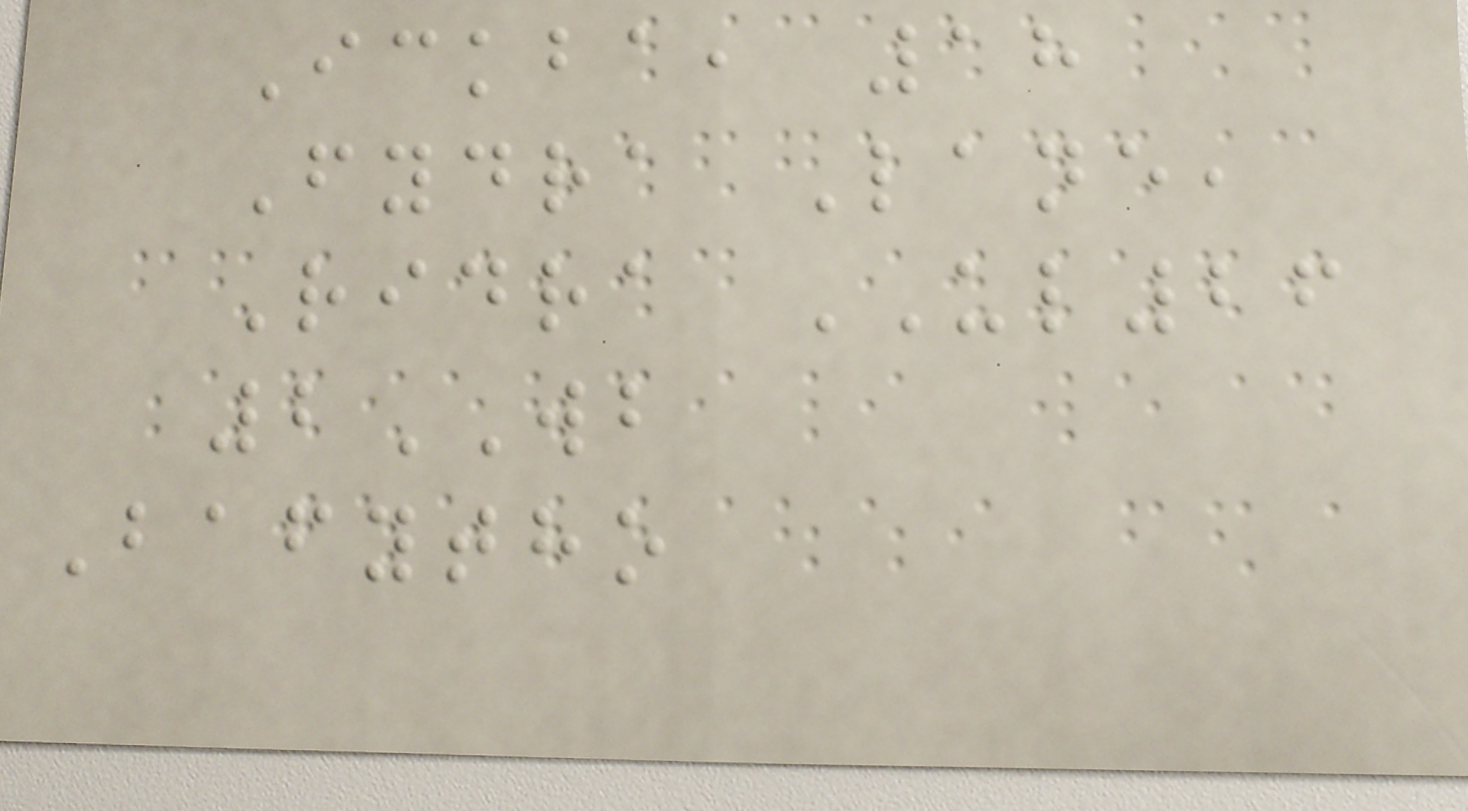Ickba, 18
Fydra Lane,
Ridra UL26
2WB
Bafytho
